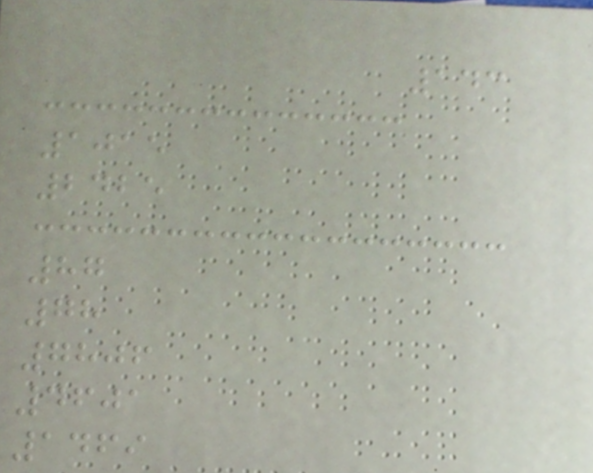143
1015
2425
87
78
7806
4601
1469
